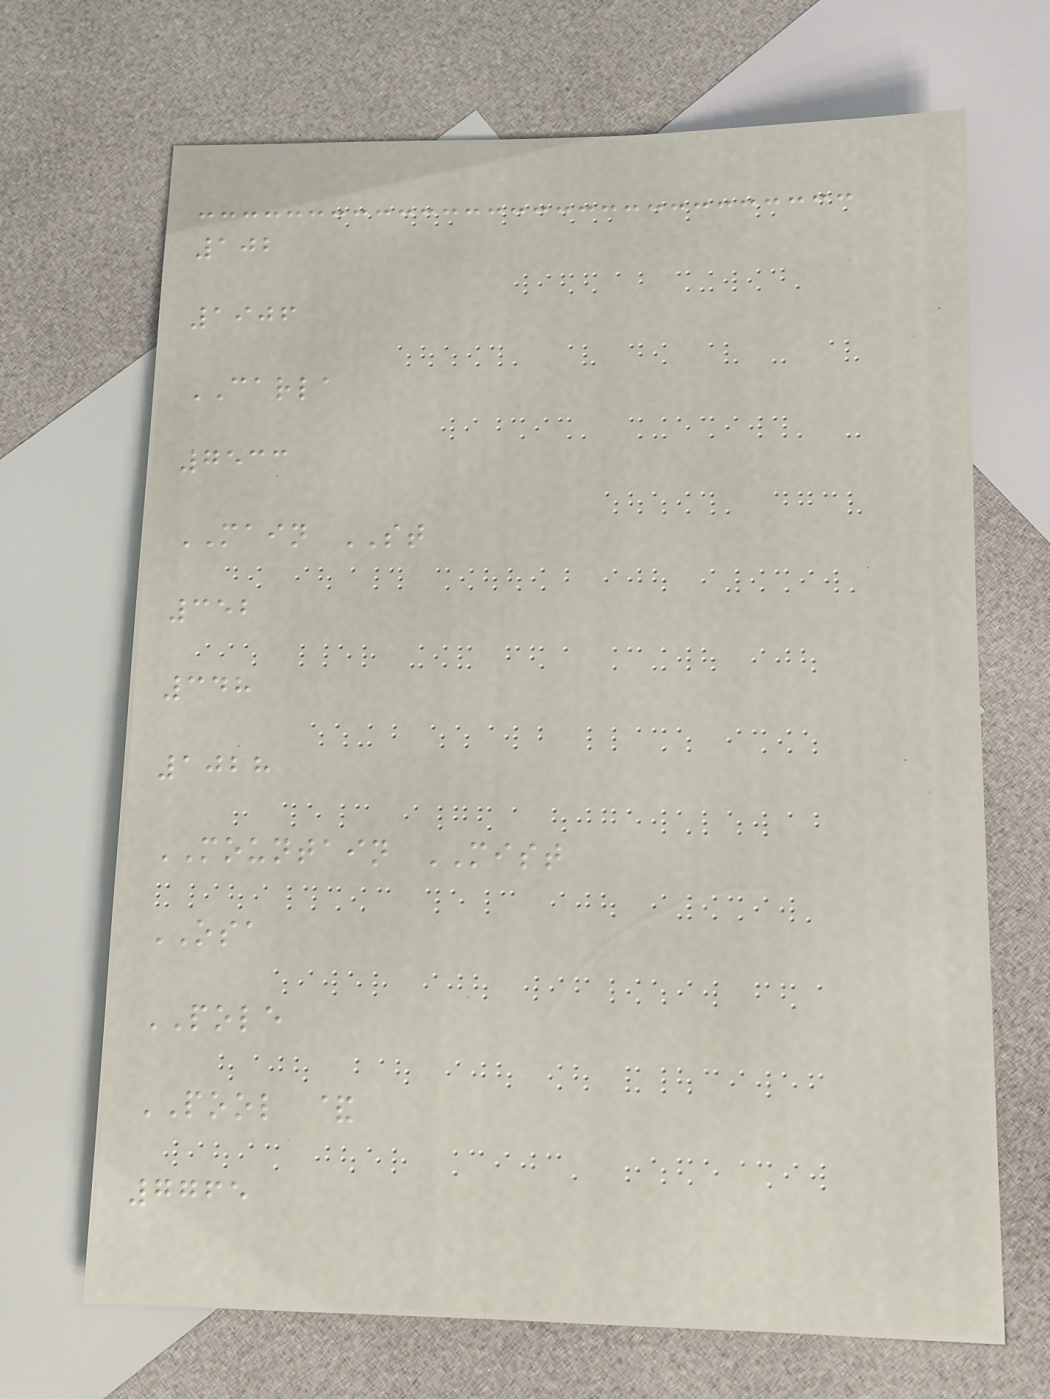102
1906
CARLA
7533
MAIN ST
352
348
1028
MOUNTAIN MIST
OSA
POLE
POOL &
7765
